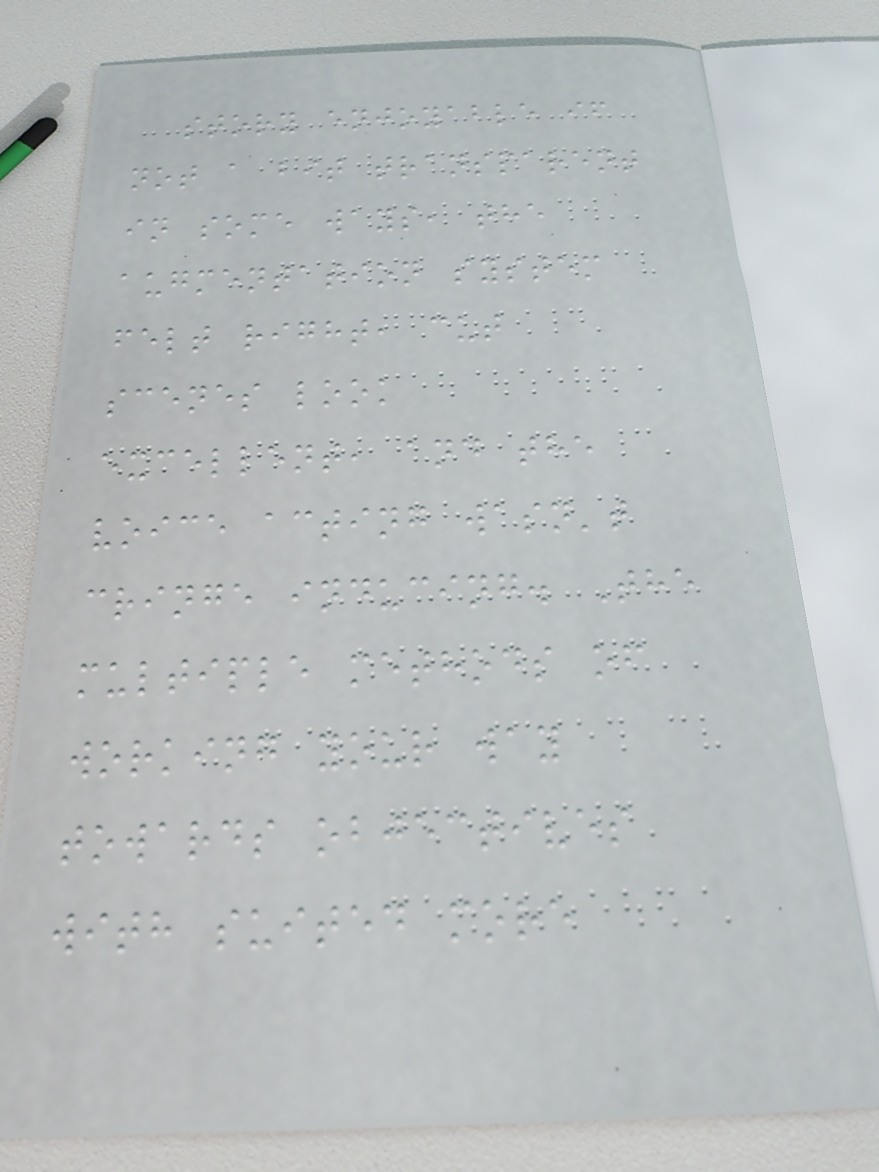story enjoyable if
not a bit transparent
in some ways, the
augmentation system
felt right, cut
scenes look
excellent, and the
voice acting wasn't
cringe inducing. The
multiple methods of
working your way
towards objectives
with suited more
